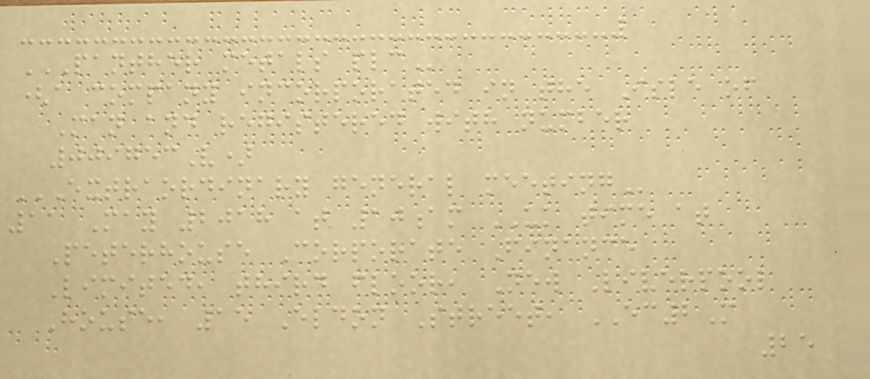PANTHER METALS PLC
(a company incorporated in the Isle of
Man and registered with number
009753V)
EXTRAORDINARY GENERAL MEETING
11 May 2018 at 10am UK time at
Peterhouse Corporate Finance
Limited, third floor, New Liverpool
House, 15 Eldon Street, EC2M
25
